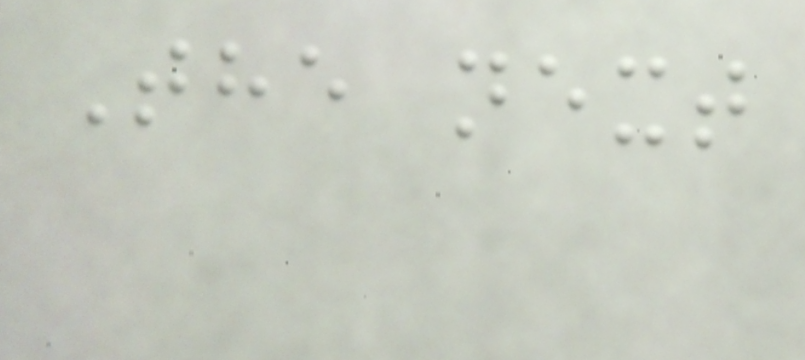The next
